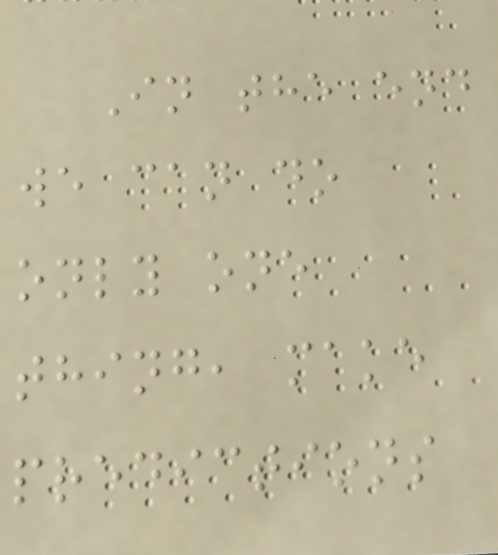In the end
we can do
only one
thing, make
predictions
